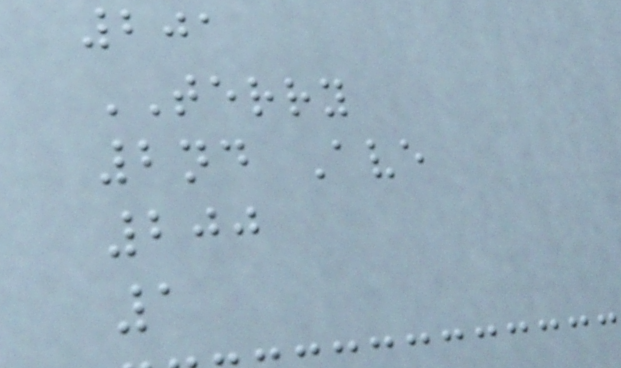201
TERRY
2nd Ave
200
1
